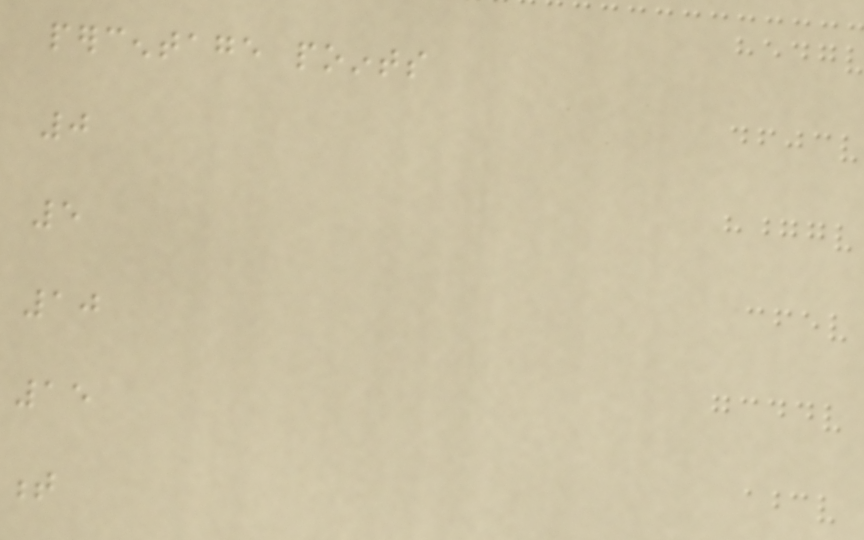percentage points
0
5
10
15
t
